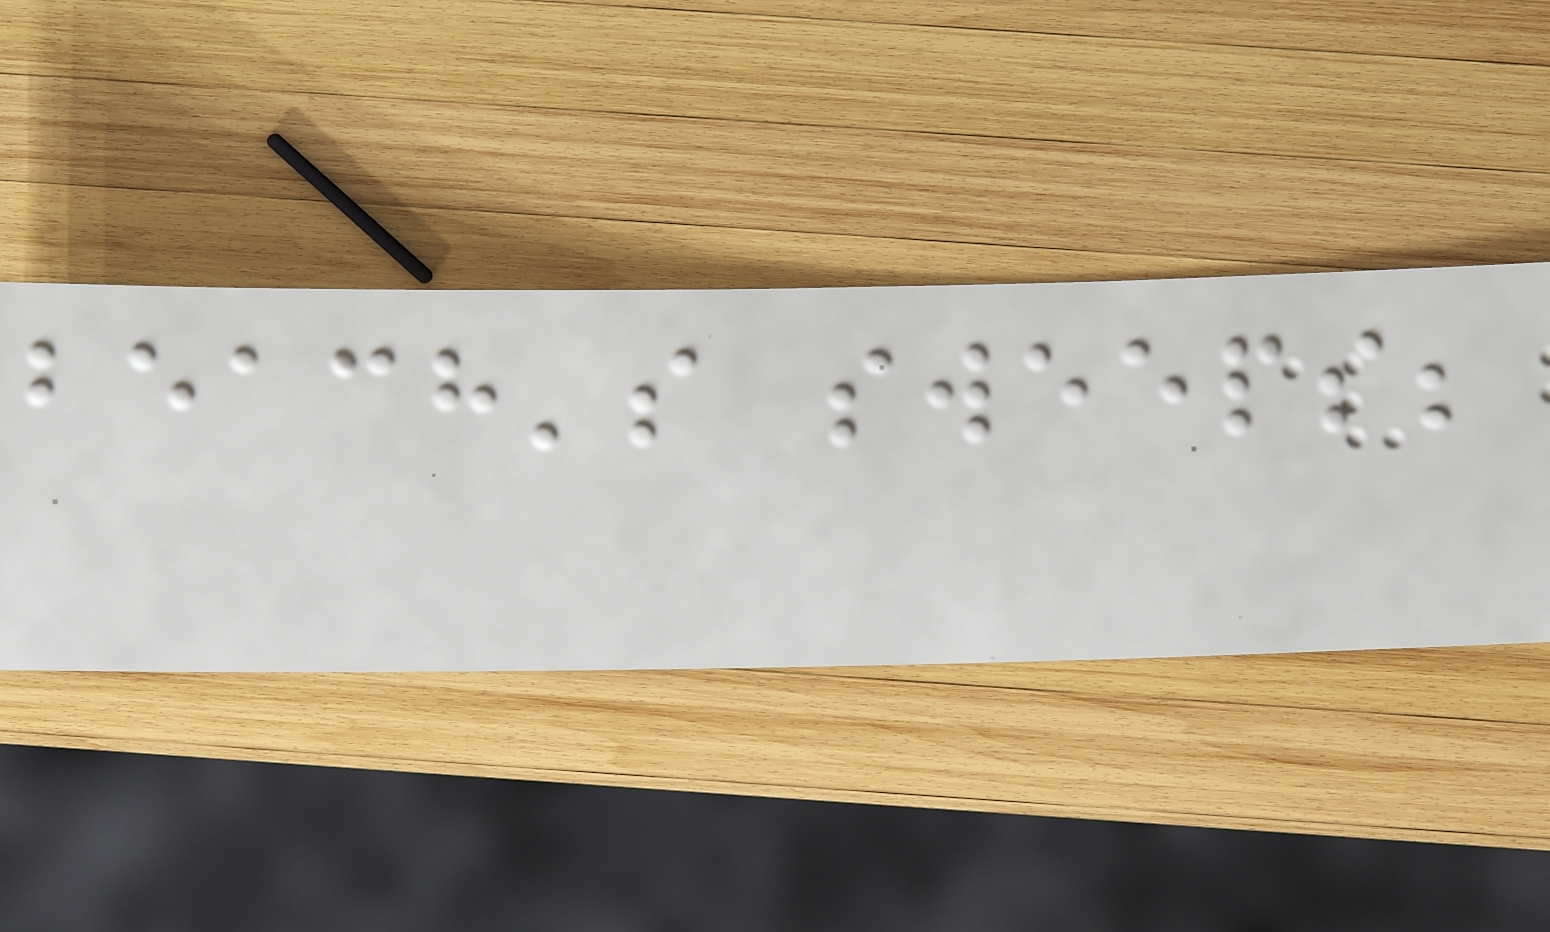beach's sweeps;
